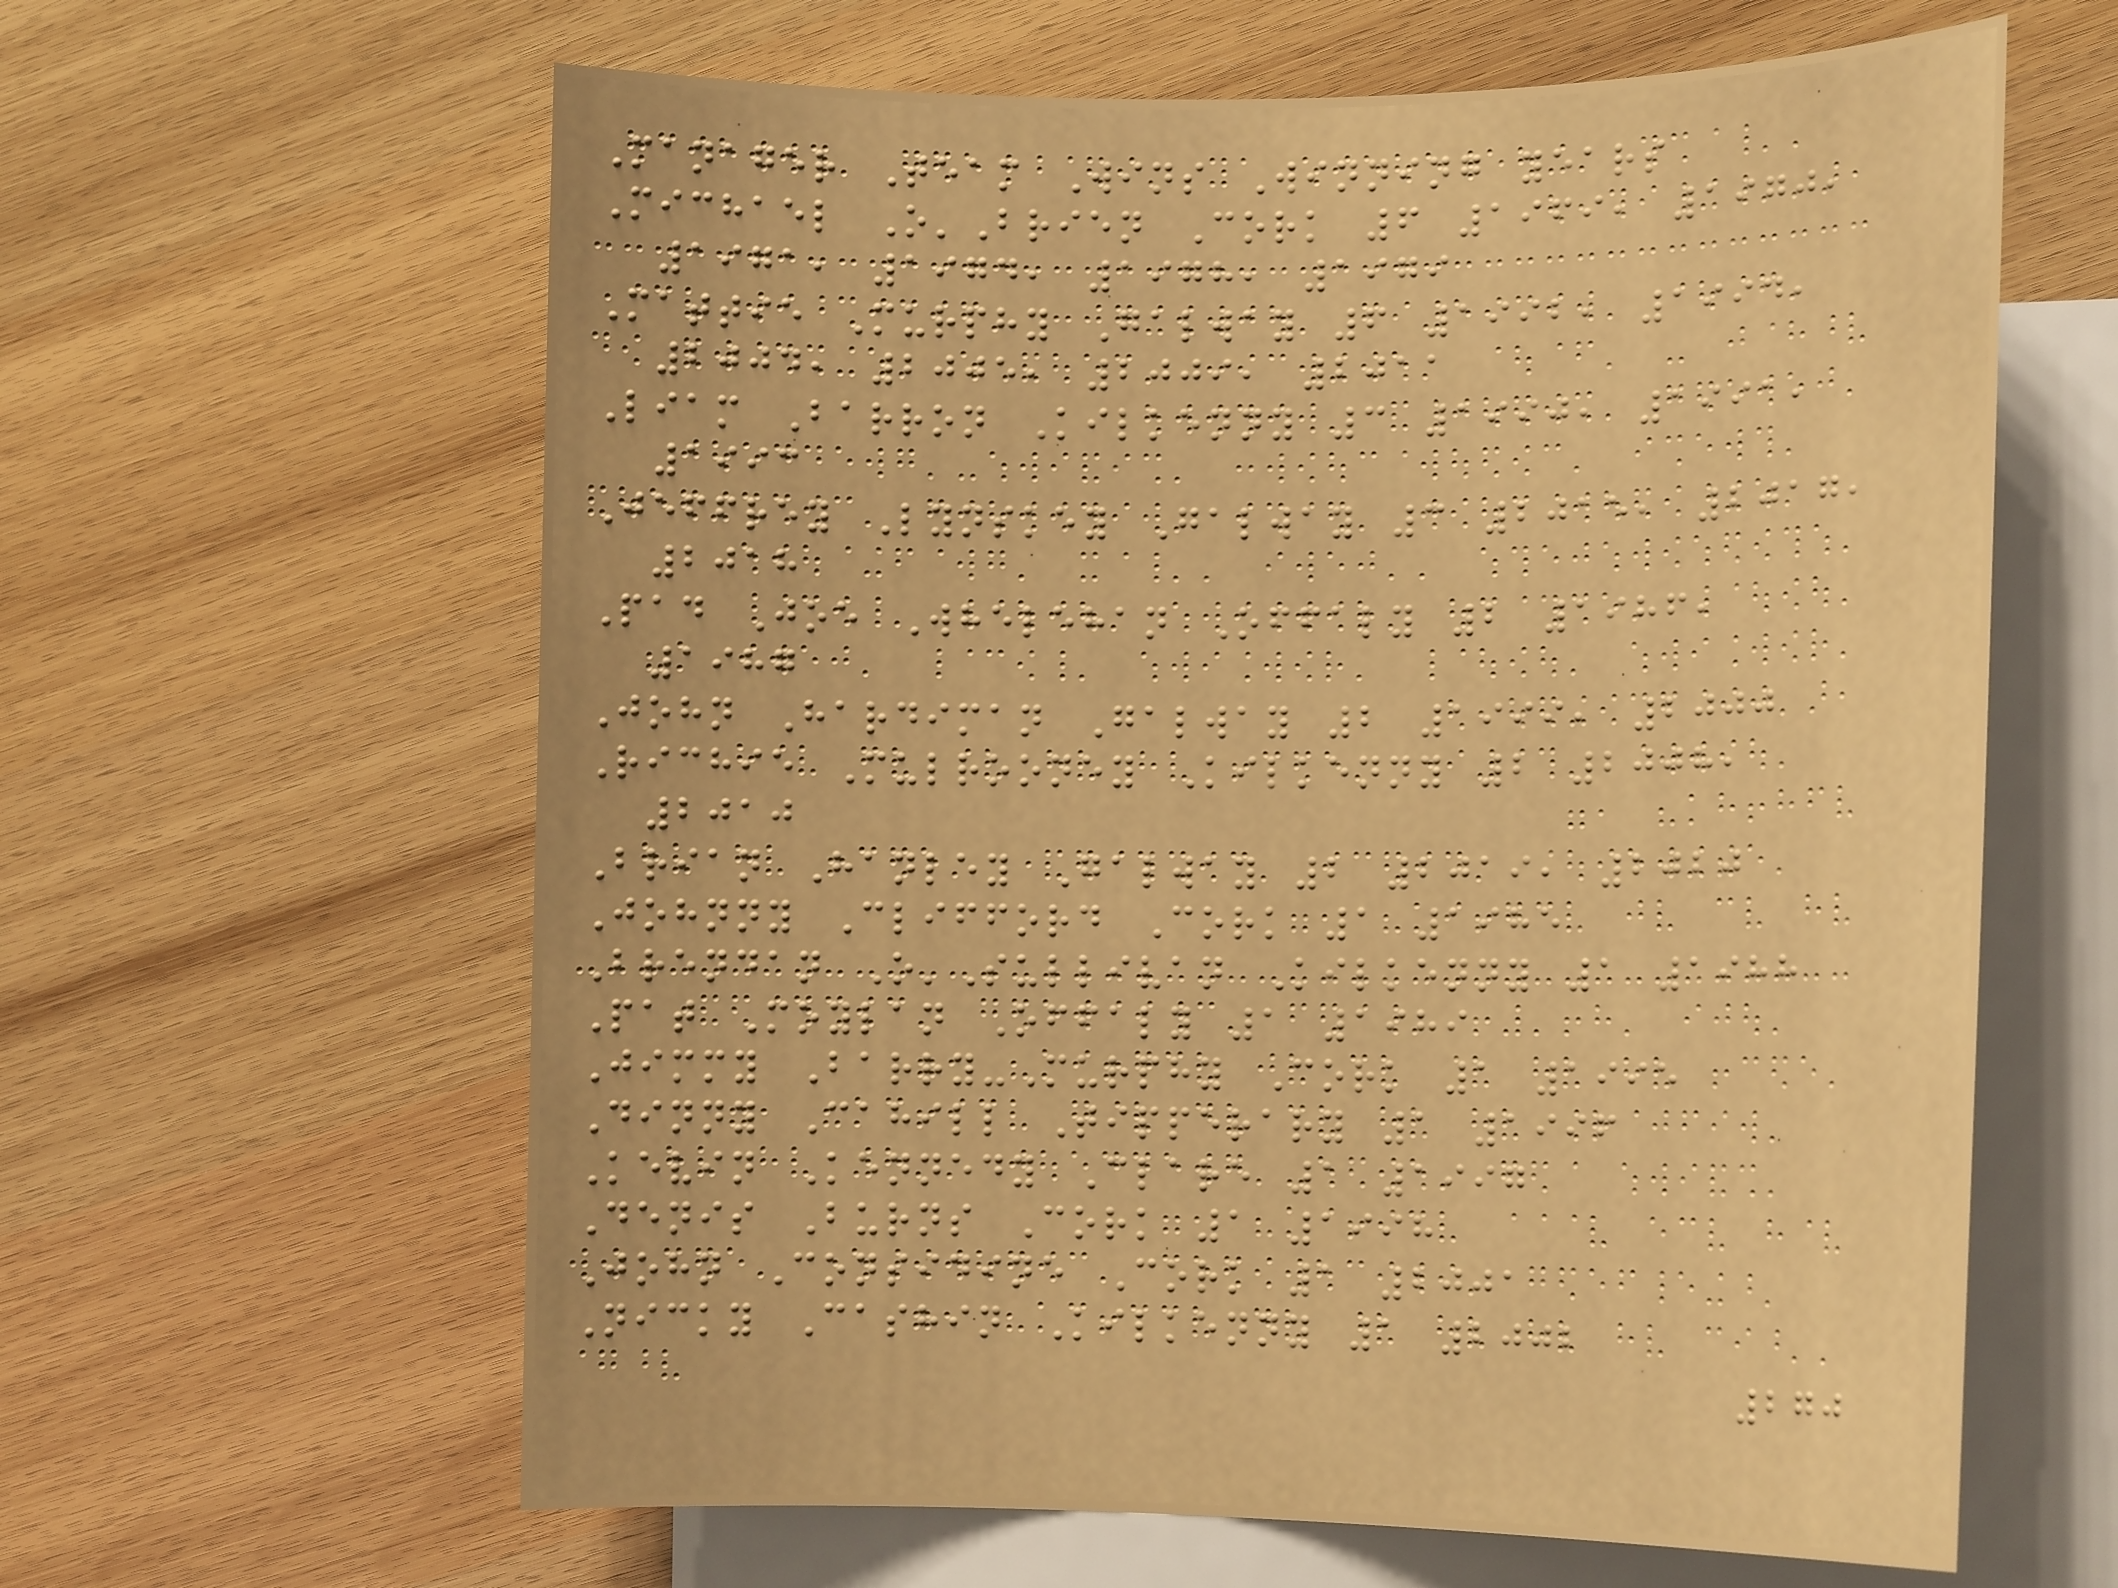Manager Team Wins Winning years
Michael O'Brien Cork 6 1969, 1970,
1971, 1974, 1978, 1979
Mattie Murphy Galway 6 1992, 1994,
2004, 2005, 2009, 2011
Liam Barron Kilkenny 3 1990, 1991,
1993
Jeffrey Lynskey Galway 3 2015, 2017,
2018
Pad Joe Whelehan Offaly 2 1986,
1987
John Hardiman Galway 2 1999, 2000
Richie Mulrooney Kilkenny 2 2008,
2010
Brian Hanley Galway 2 2019, 2020
Johnny Clifford Cork 1 1985
Brendan O'Sullivan Kilkenny 1 1988
Pat Moylan Offaly 1 1989
Jimmy Barry-Murphy Cork 1 1995
Dinny Cahill Tipperary 1 1996
Kevin Kennedy Clare 1 1997
Denis Burns Cork 1 1998
John Considine Cork 1 2001
Nicky Cashin Kilkenny 1 2002
270
